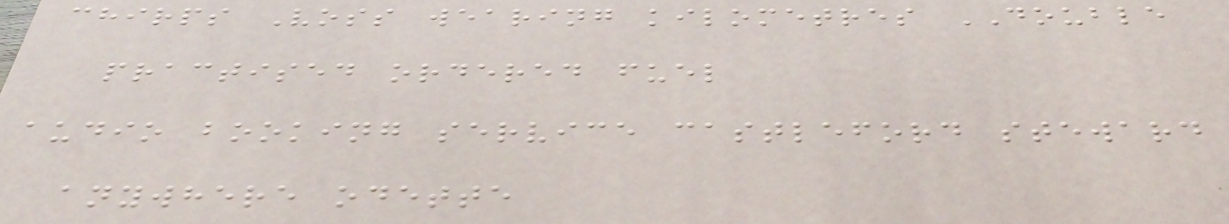chirps Voss wearing kilometres DOUBLE
practised ordered fuel
audio booking service castleford steward
anywhere odette
